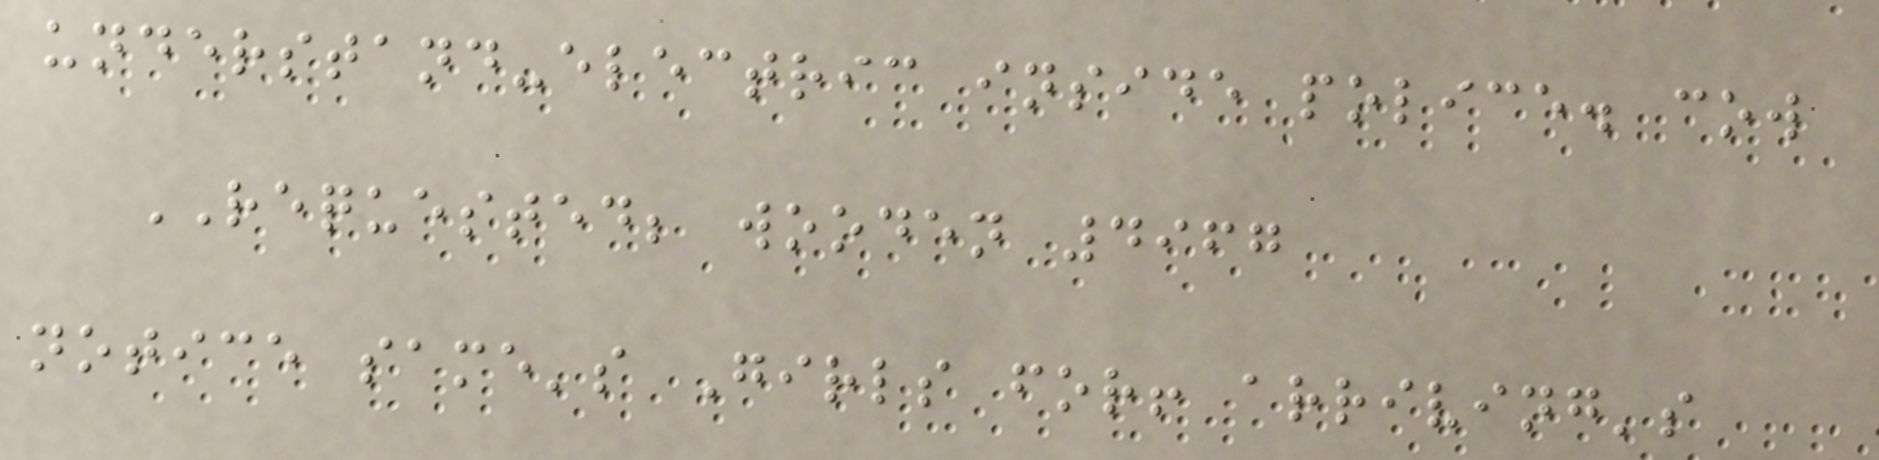understand-electric inside police. cow
REQUESTED; wooden 4967
notice same's Girls for! arriving's
